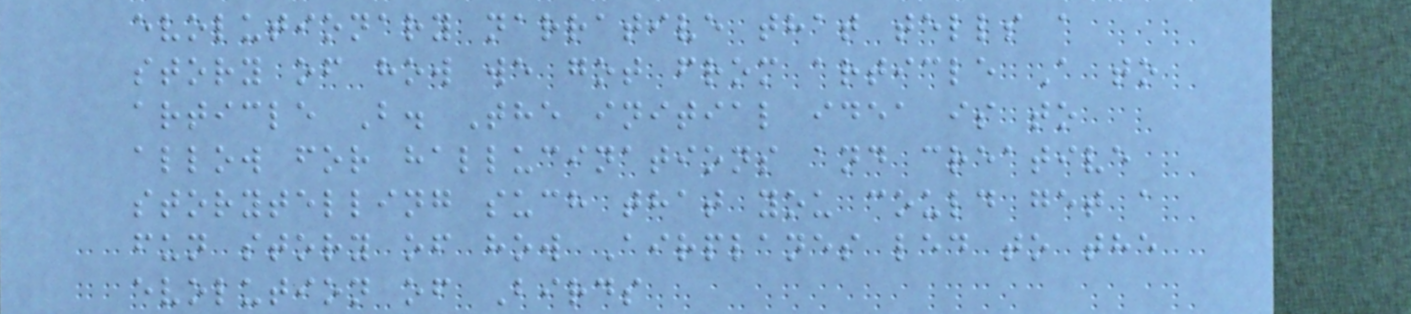evolutionary narrative that tells a
story of how we got from article A to
article B. The initial idea is to
allow for hallucinations and creative
storytelling such that you could get a
fun story of how Airplanes led to the
evolution of Birds
